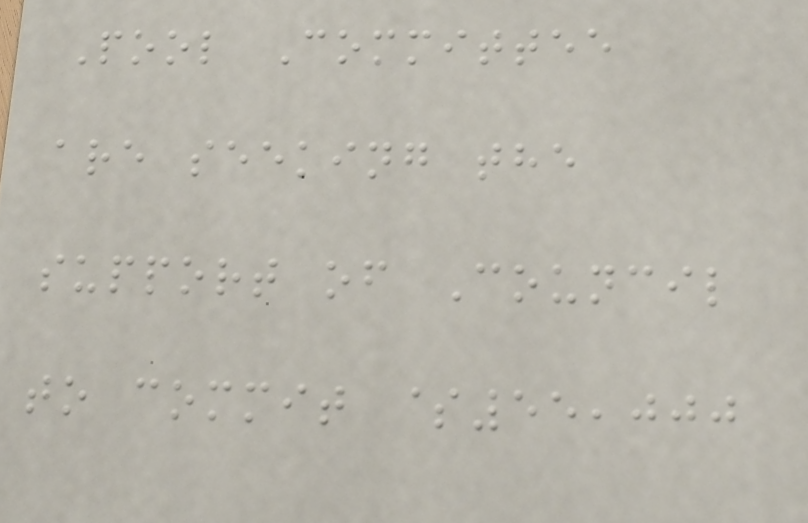Pool Committee
are seeking the
support of Council
to commit $55,000
